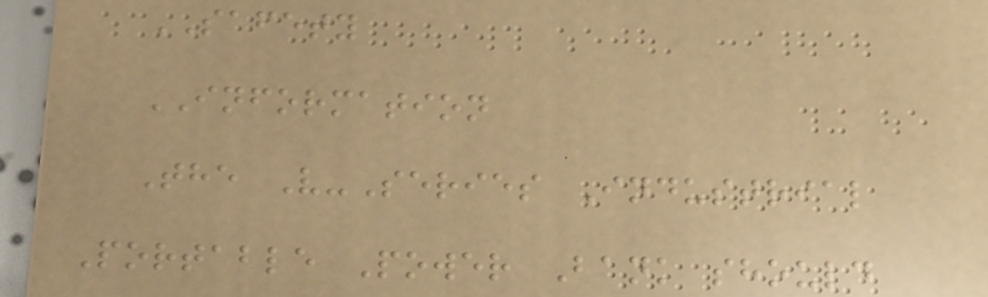SAFETY
INFORMATION
The V-Series Industrial
Portable Power Bank should
